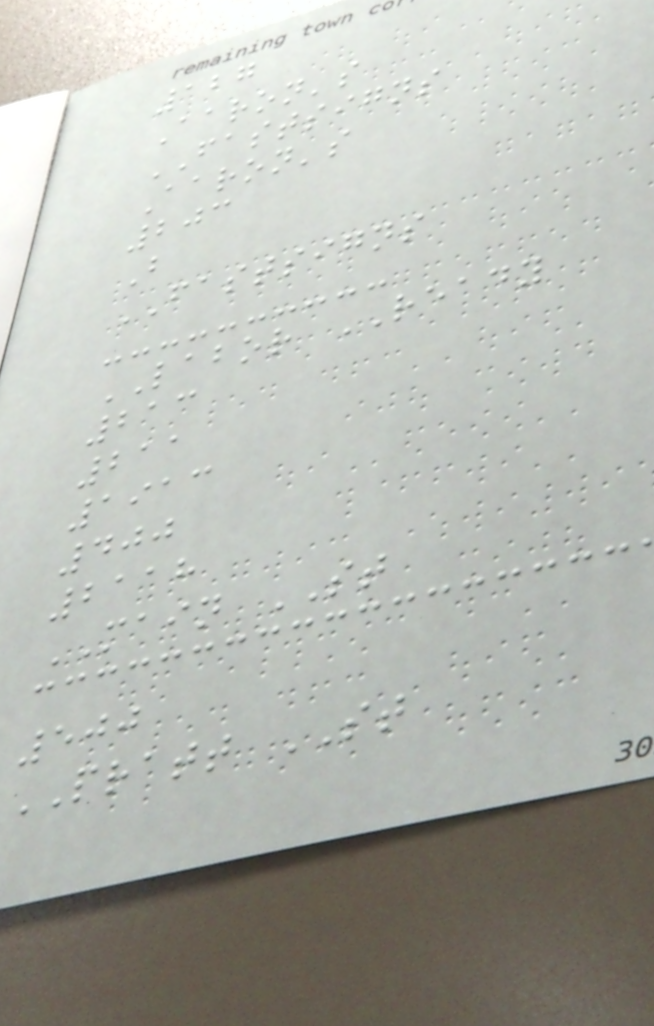127
Aaron's
FASTSIGNS
Aaron's
203
B
FASTSIGNS
LABOR READY
213
211
1913
400
2118
MAIN ST
500
PRATT ST
